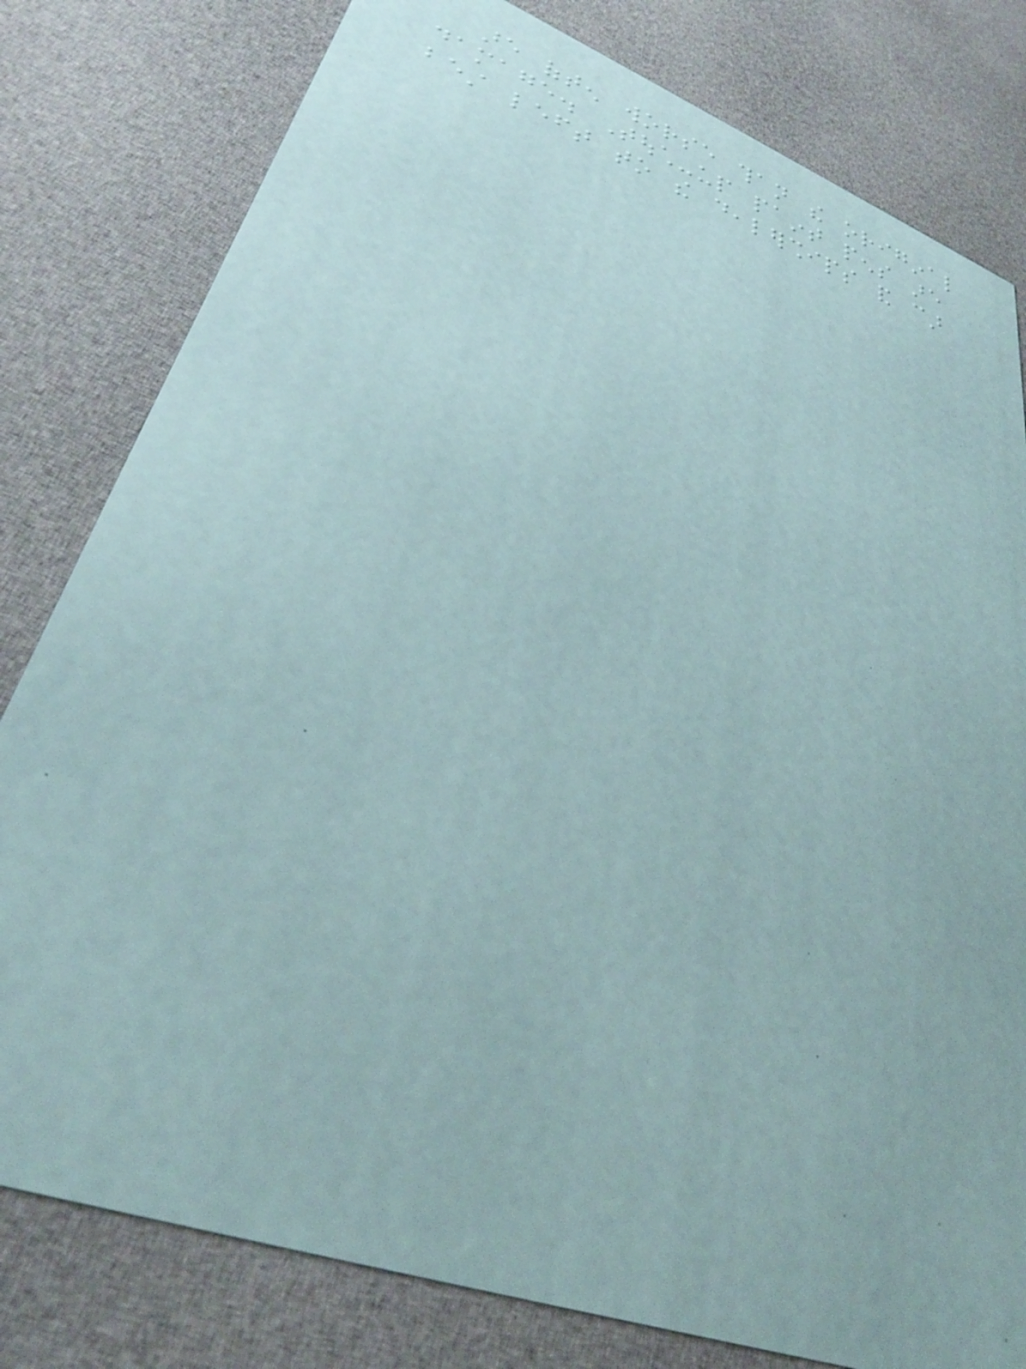are often worse than the original
damage. Touch-up paint pens are
best left to the dealerships and car
